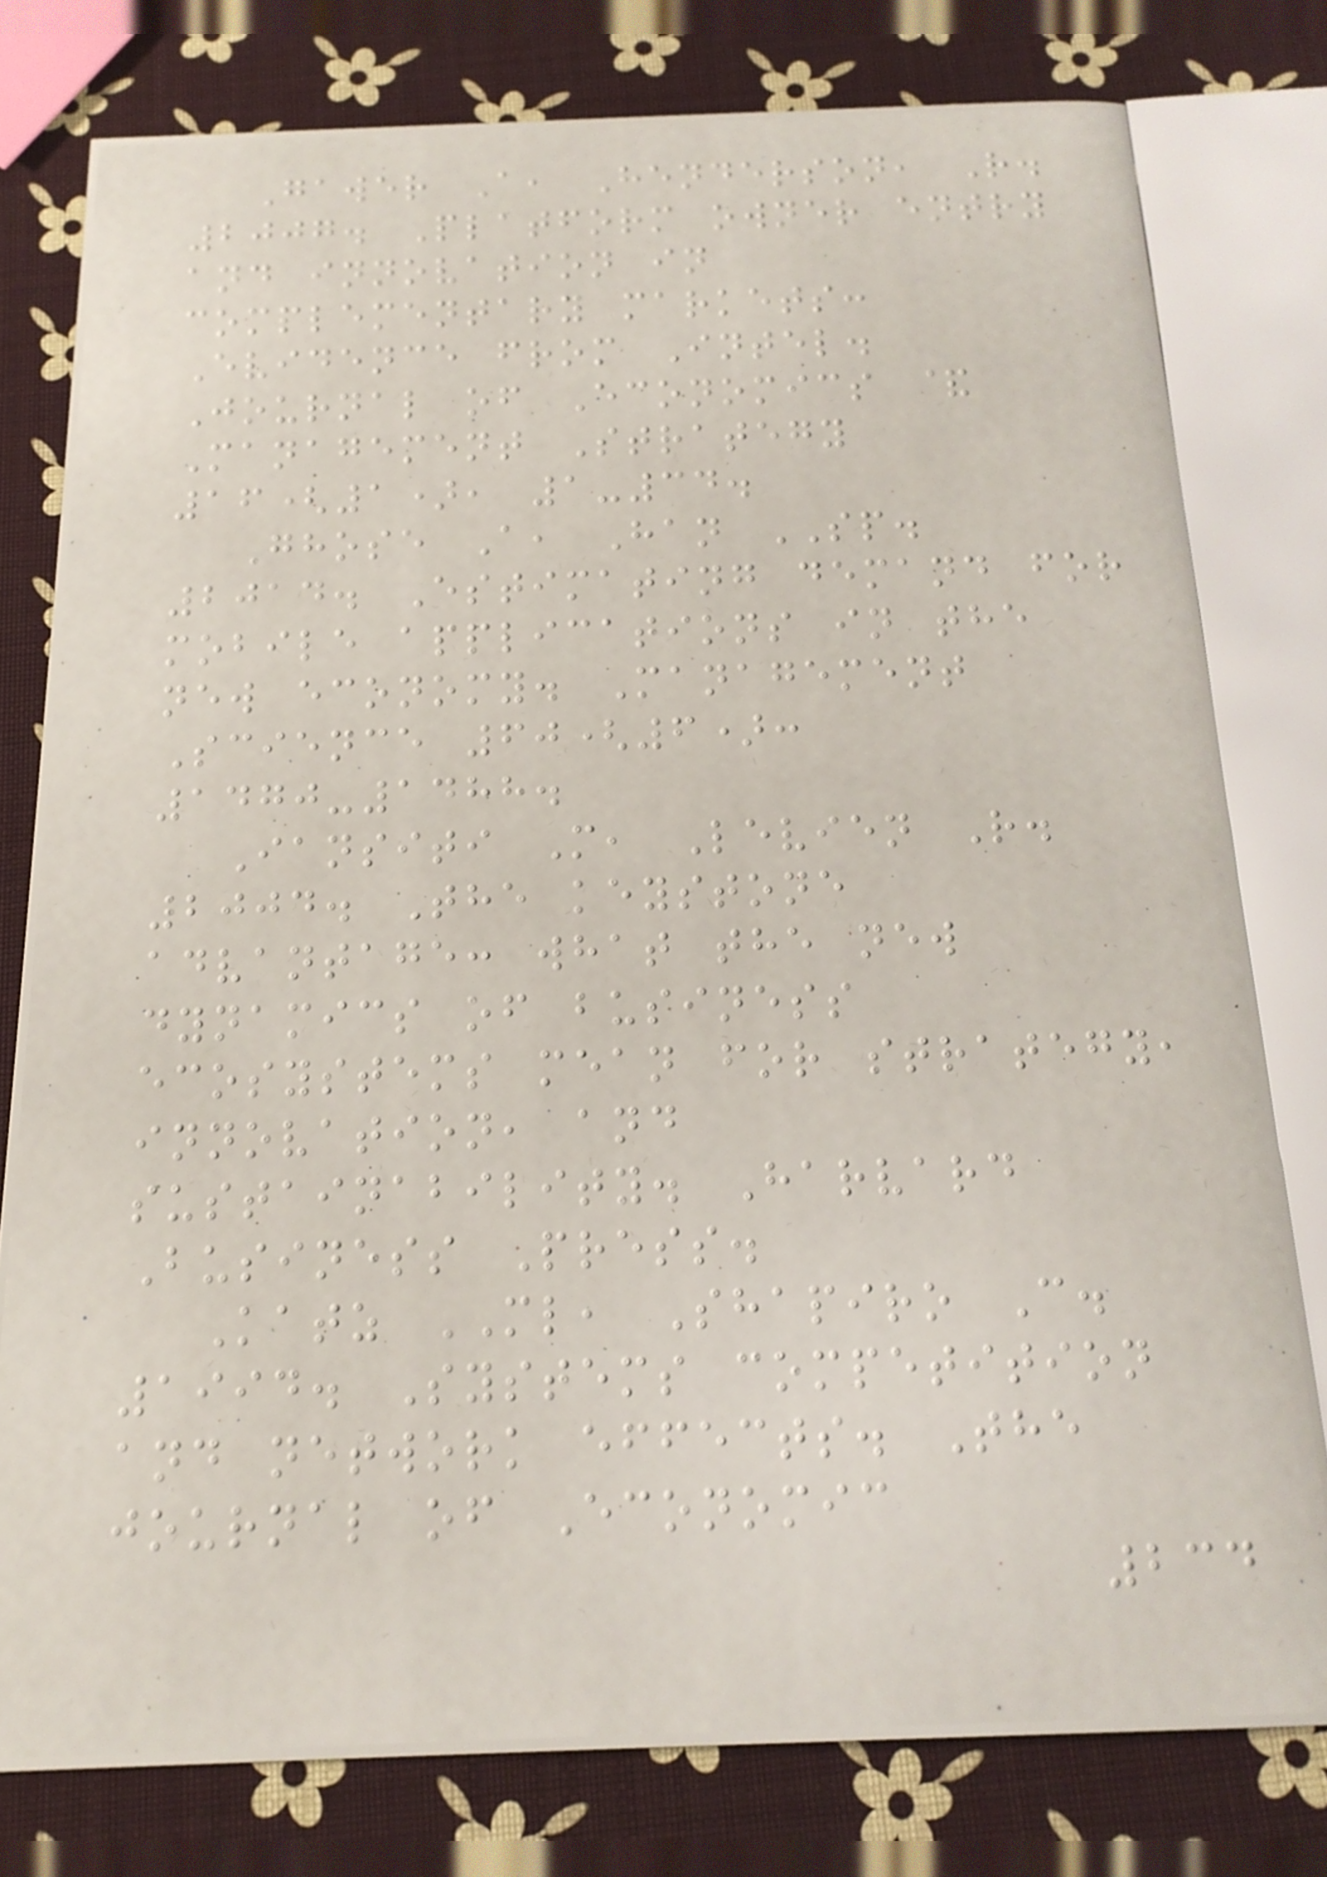Gawer A, Henderson, R.
2007. Platform owner entry
and innovation in
complementary markets:
Evidence from Intel.
Journal of Economics &
Management Strategy
16(1), 1-34.
Ghose A, Han SP.
2014. Estimating demand for
mobile applications in the
new economy. Management
Science 60(6):
1470-1488.
Iansiti M, Levien R.
2004. The keystone
advantage: what the new
dynamics of business
ecosystems mean for strategy,
innovation, and
sustainability. Harvard
Business Press.
Katz ML, Shapiro C.
1994. Systems competition
and network effects. The
journal of Economic
234
